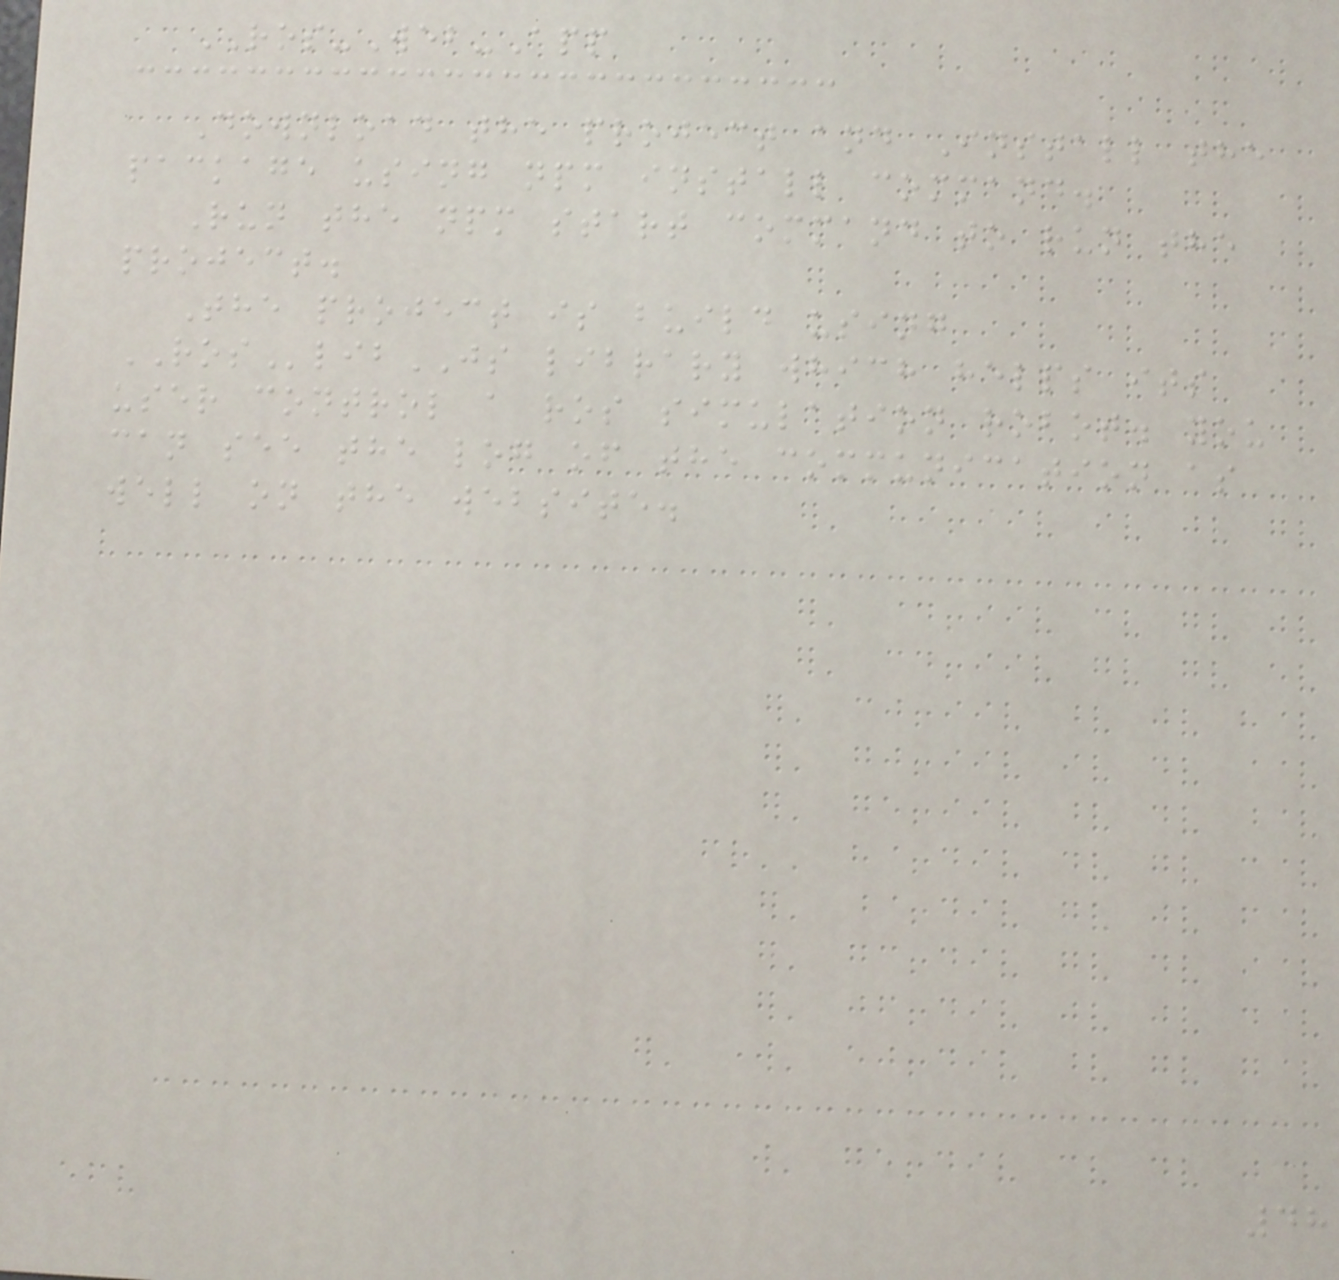ROS-Web-App
Download the project and Install the
package using npm install command.
Run the npm start command to run the
project.
The project is build using
ROSlibJS library which helps its
user control a ros simulation robot. you
can see the log of the communication as
well on the website.
48
